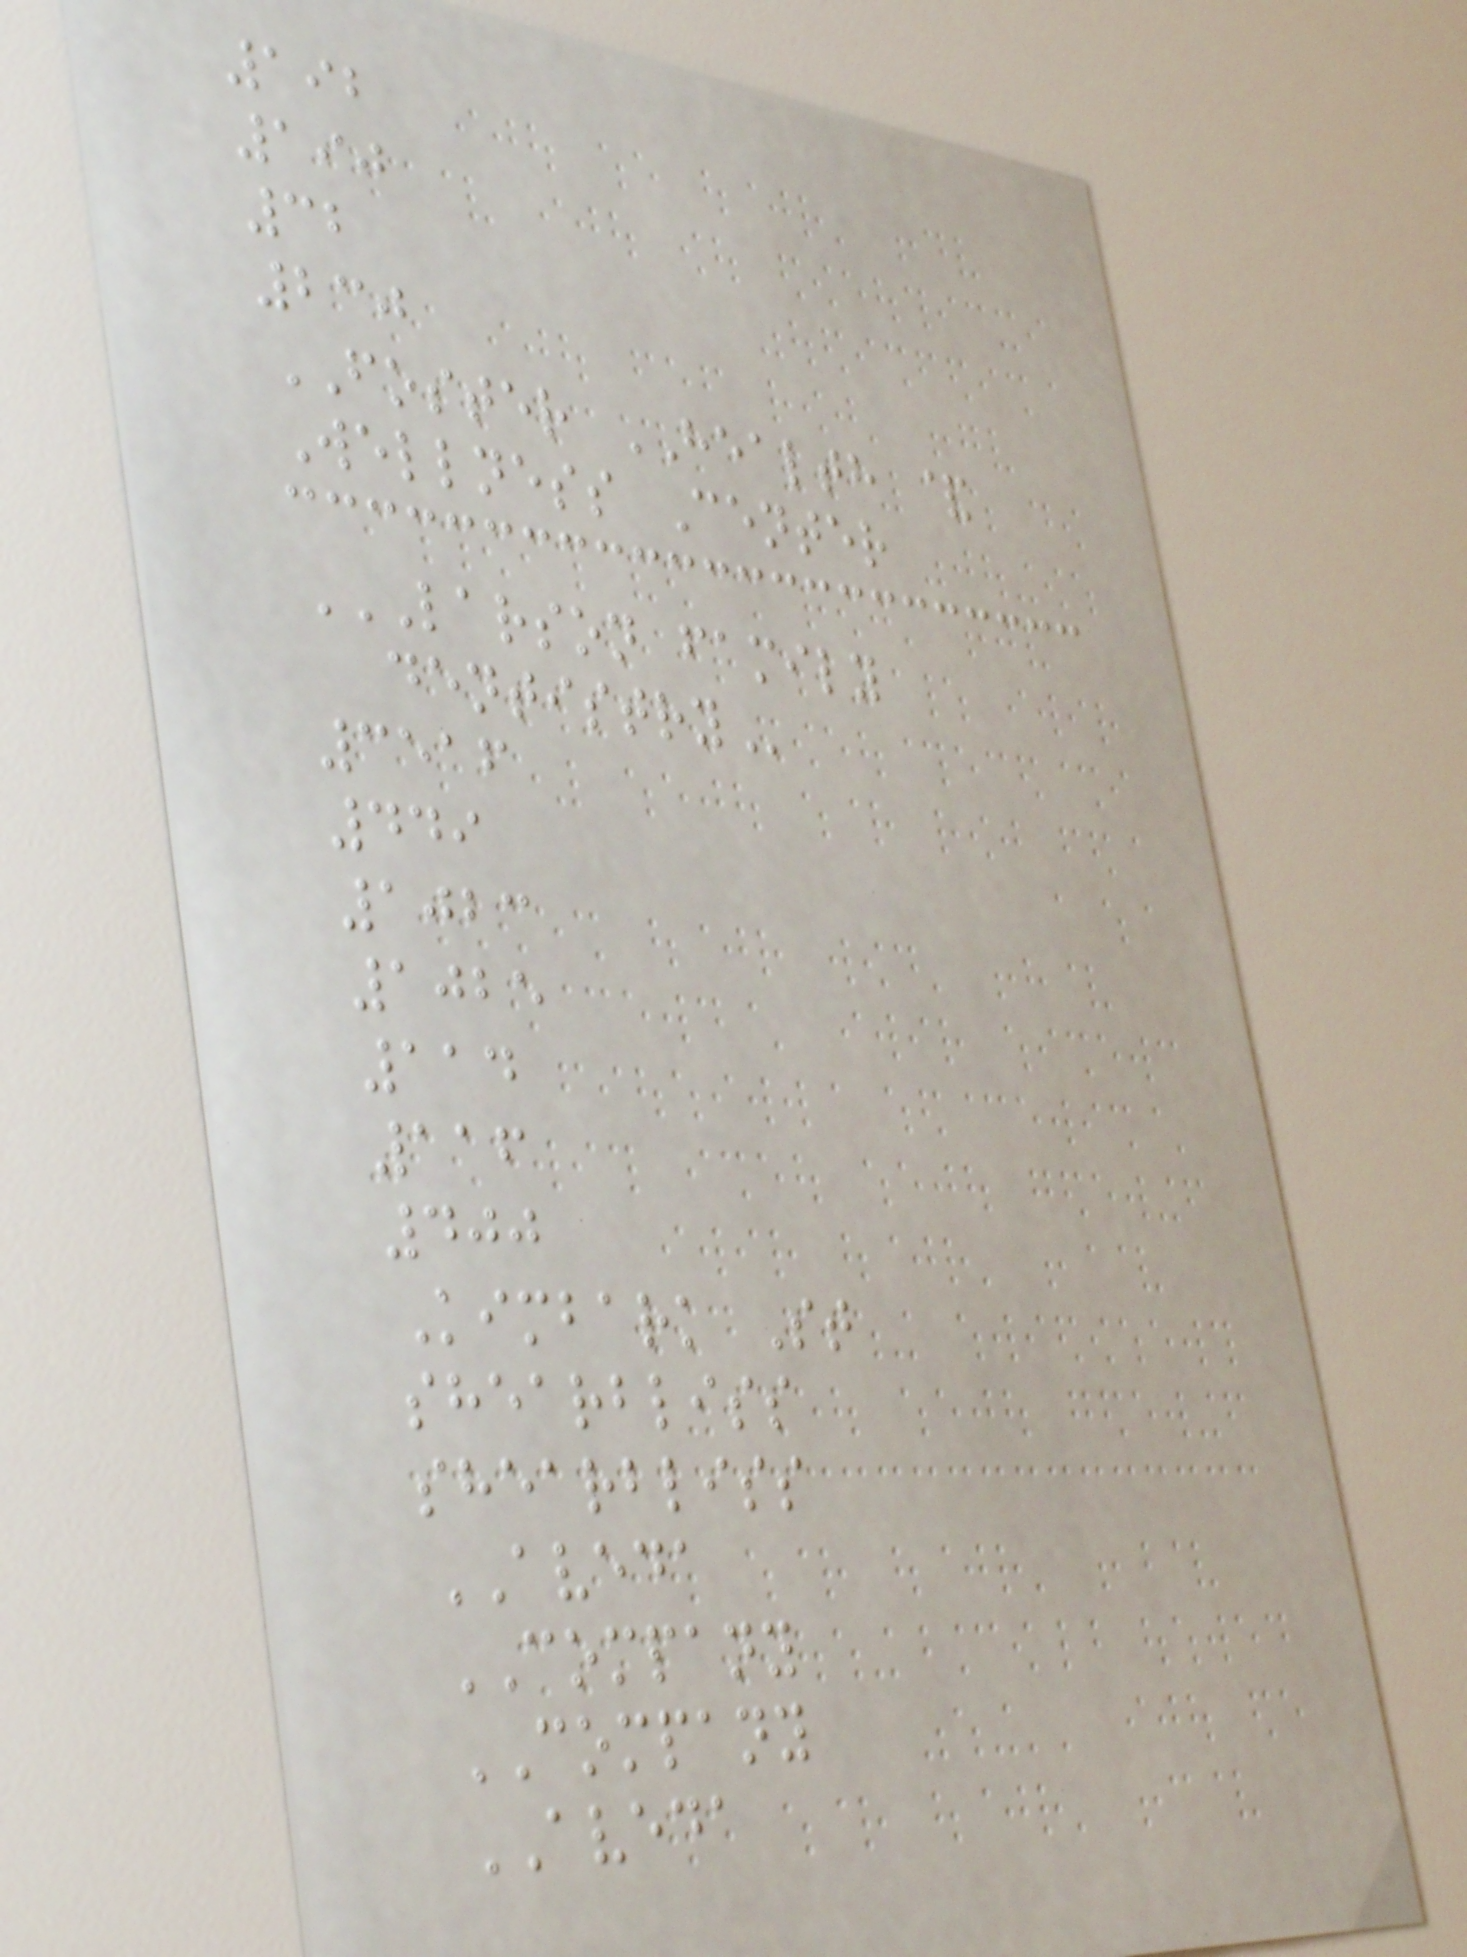192
190
32
230
FOSTER HEALTH &
Wellness Center
LARSON FAMILY
DENTISTRY
3516
449
1023
1025
114
116
400
Kimbark St
shearbliss
shearbliss
AVEDA
COMPANY
COMPANY
AVEDA
